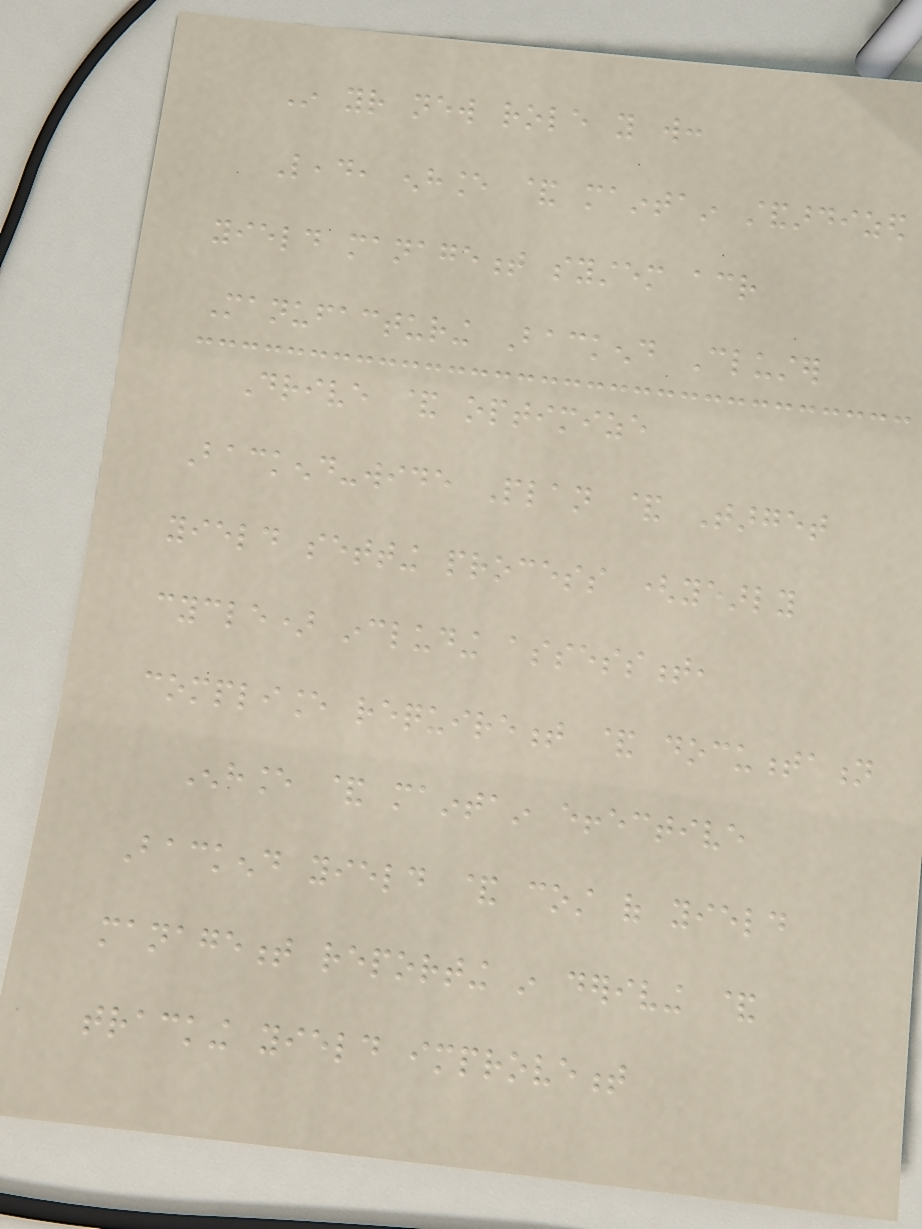In your new role you will:
Lead, enhance & maintain standardized
yield management system across
Manufacturing Backend Cluster
Drive & optimize
Backend-wide Plan & Target
yield setting process (yearly
cycle) including assessment,
compliance requirement & documentation
Enhance & maintain effective
Backend yield & cost of yield
management reporting in deriving &
tracking yield improvement
